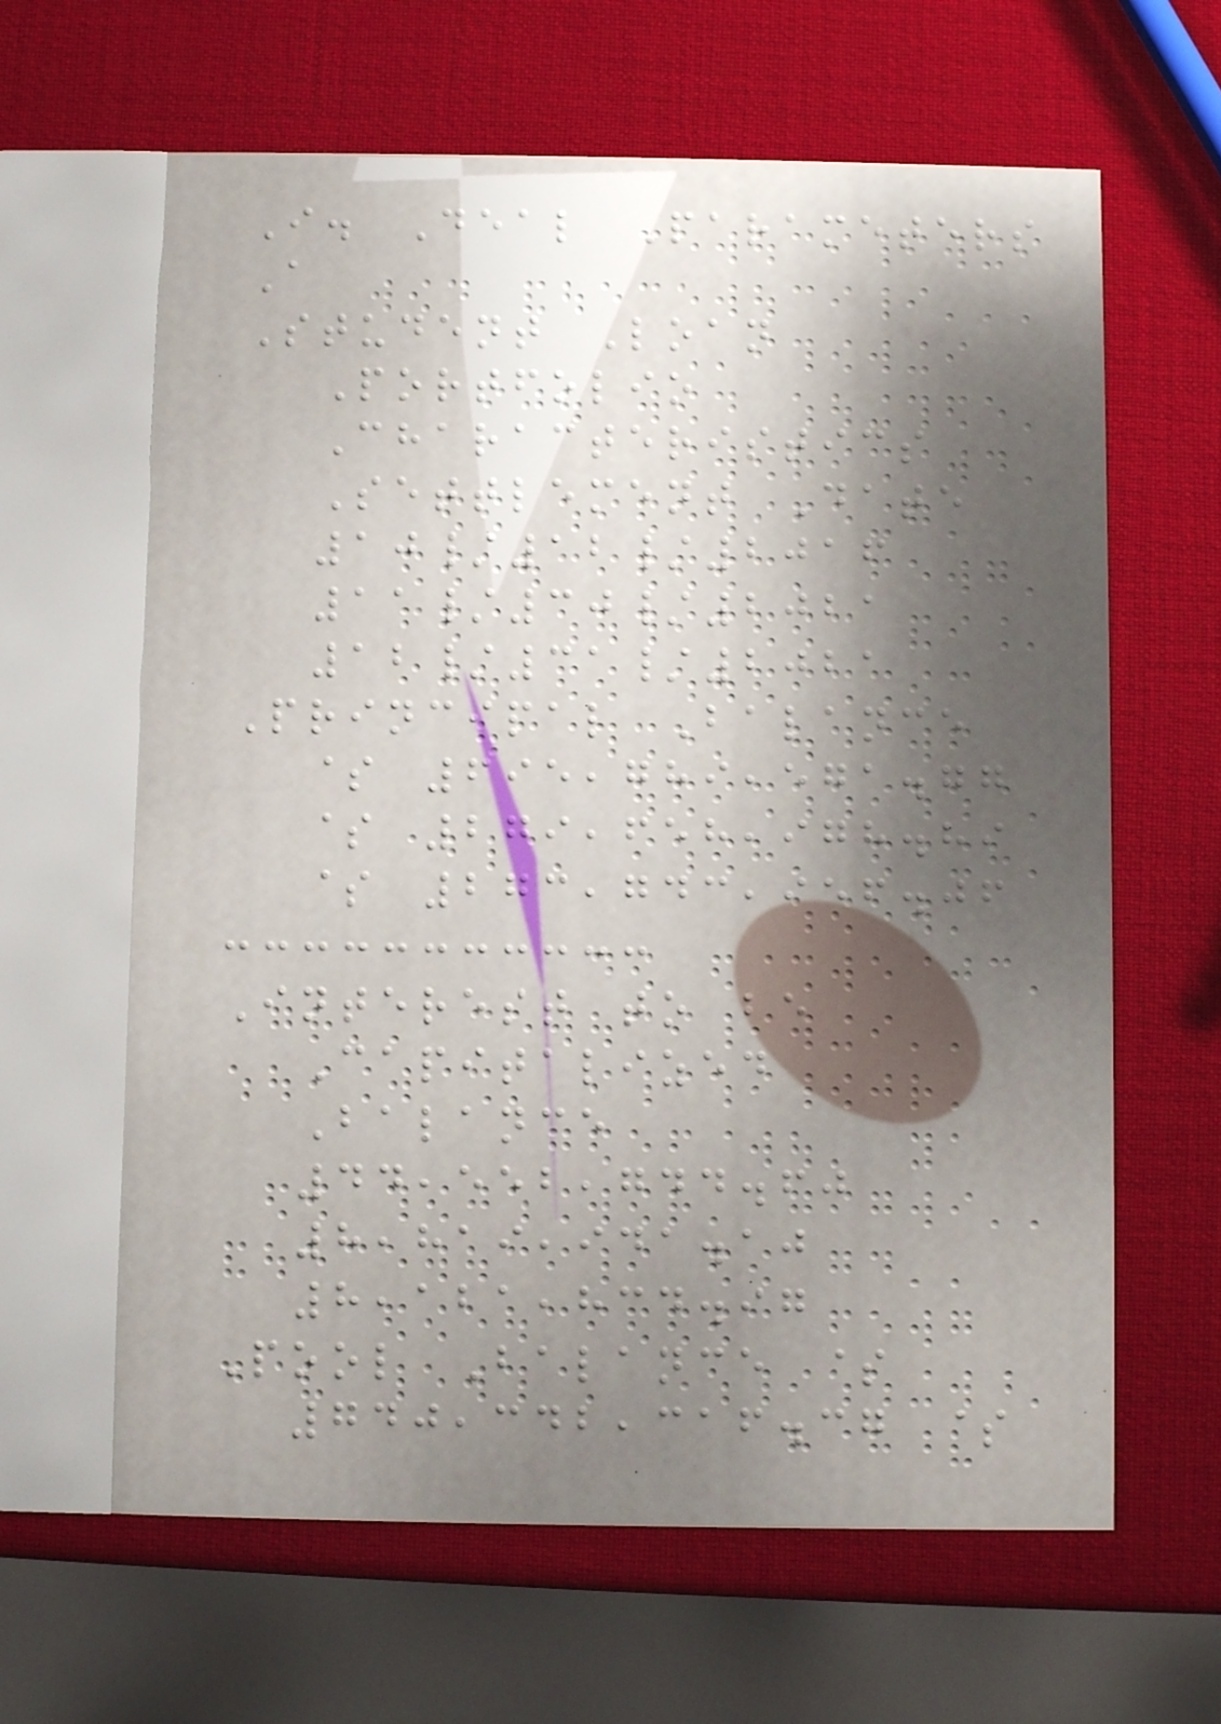I. Deal Parameters
A
Student Loan
Portfolio
Characteristics
Settlement Date
10/12/2016
11/30/2021
12/31/2021
Principal Balance
$ 695,789,571.77
$ 279,658,978.89
$ 273,743,956.06
Interest to be
Capitalized
Balance
44,552,744.60
8,819,941.10
8,121,834.97
Pool Balance $
740,342,316.37 $
